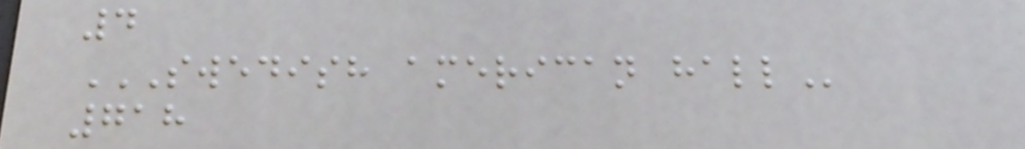4
SWEDISH AMERICAN HALL
718
